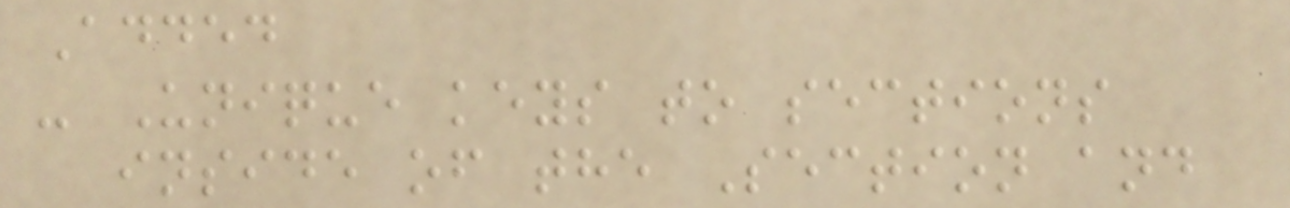Added
- Unique keys to sections
inside of the Section and
